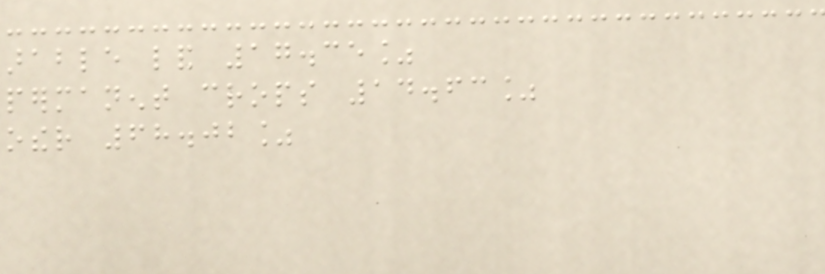arable land 17.35%
permanent crops 14.63%
other 68.02%
